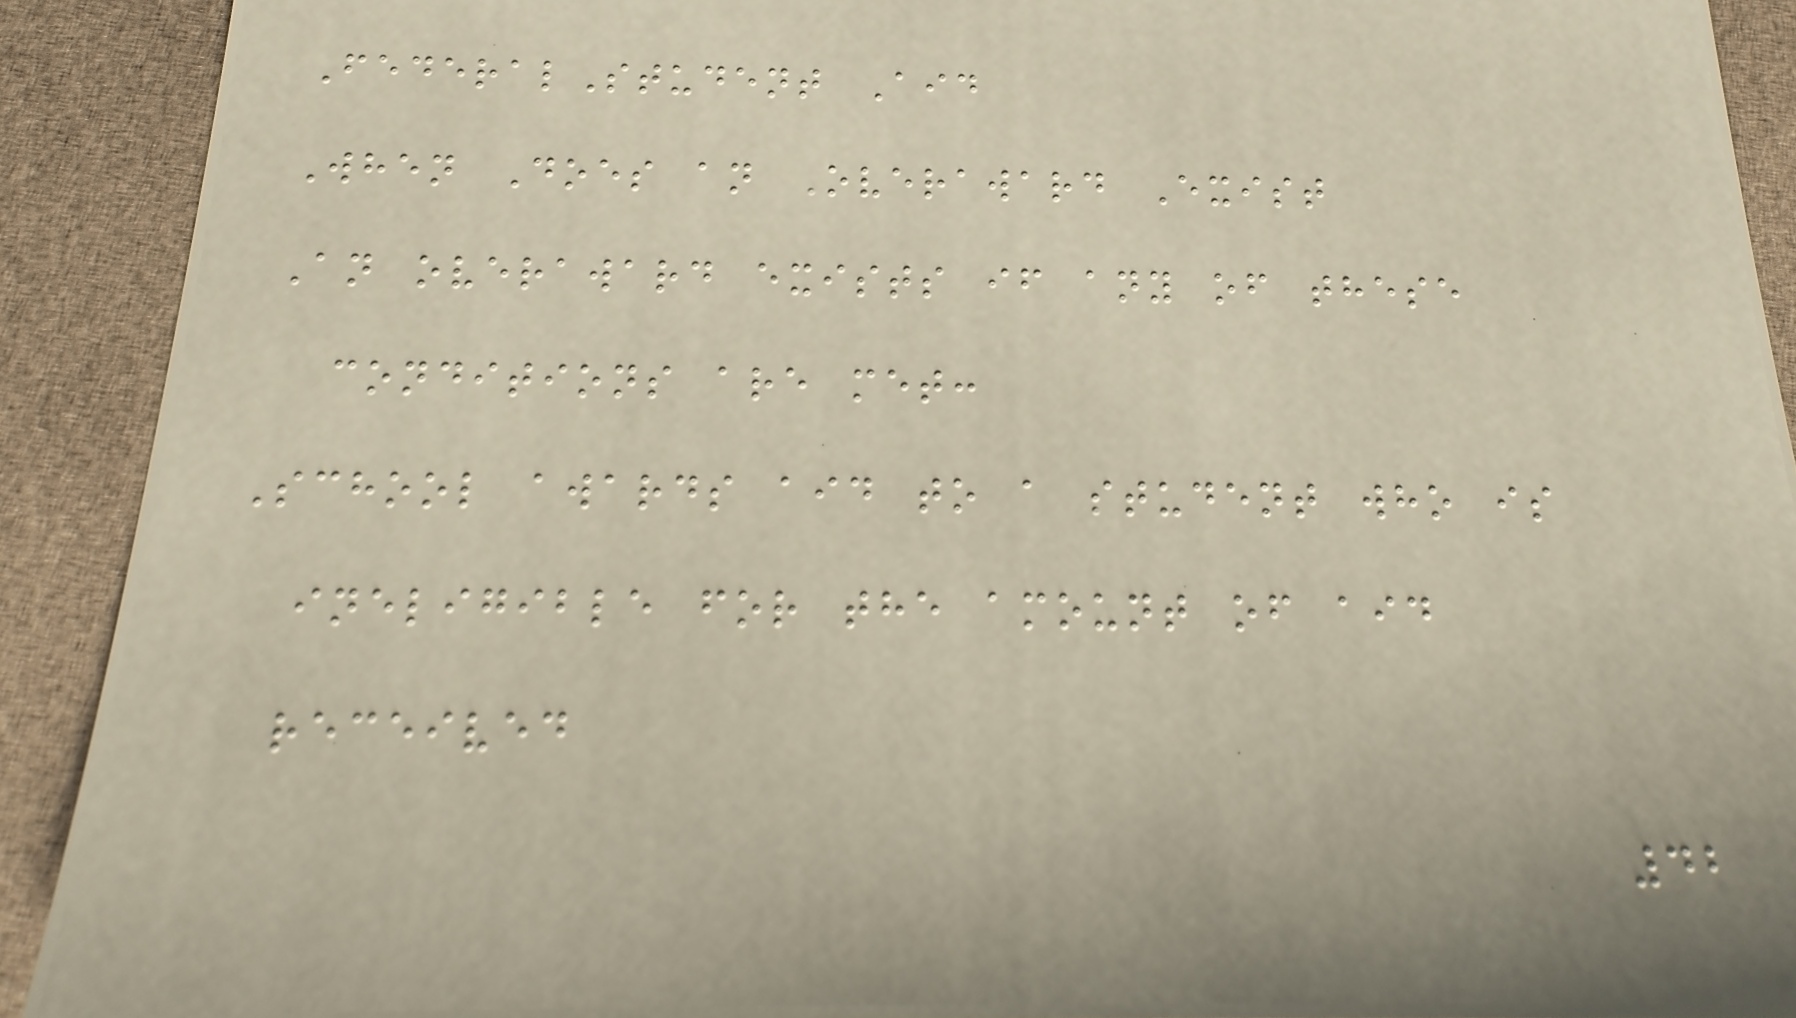FederalStudent Aid
When Does an Overaward Exist
An overaward exists if any of these
conditions are met:
School awards aid to a student who is
ineligible for the amount of aid
received
42
